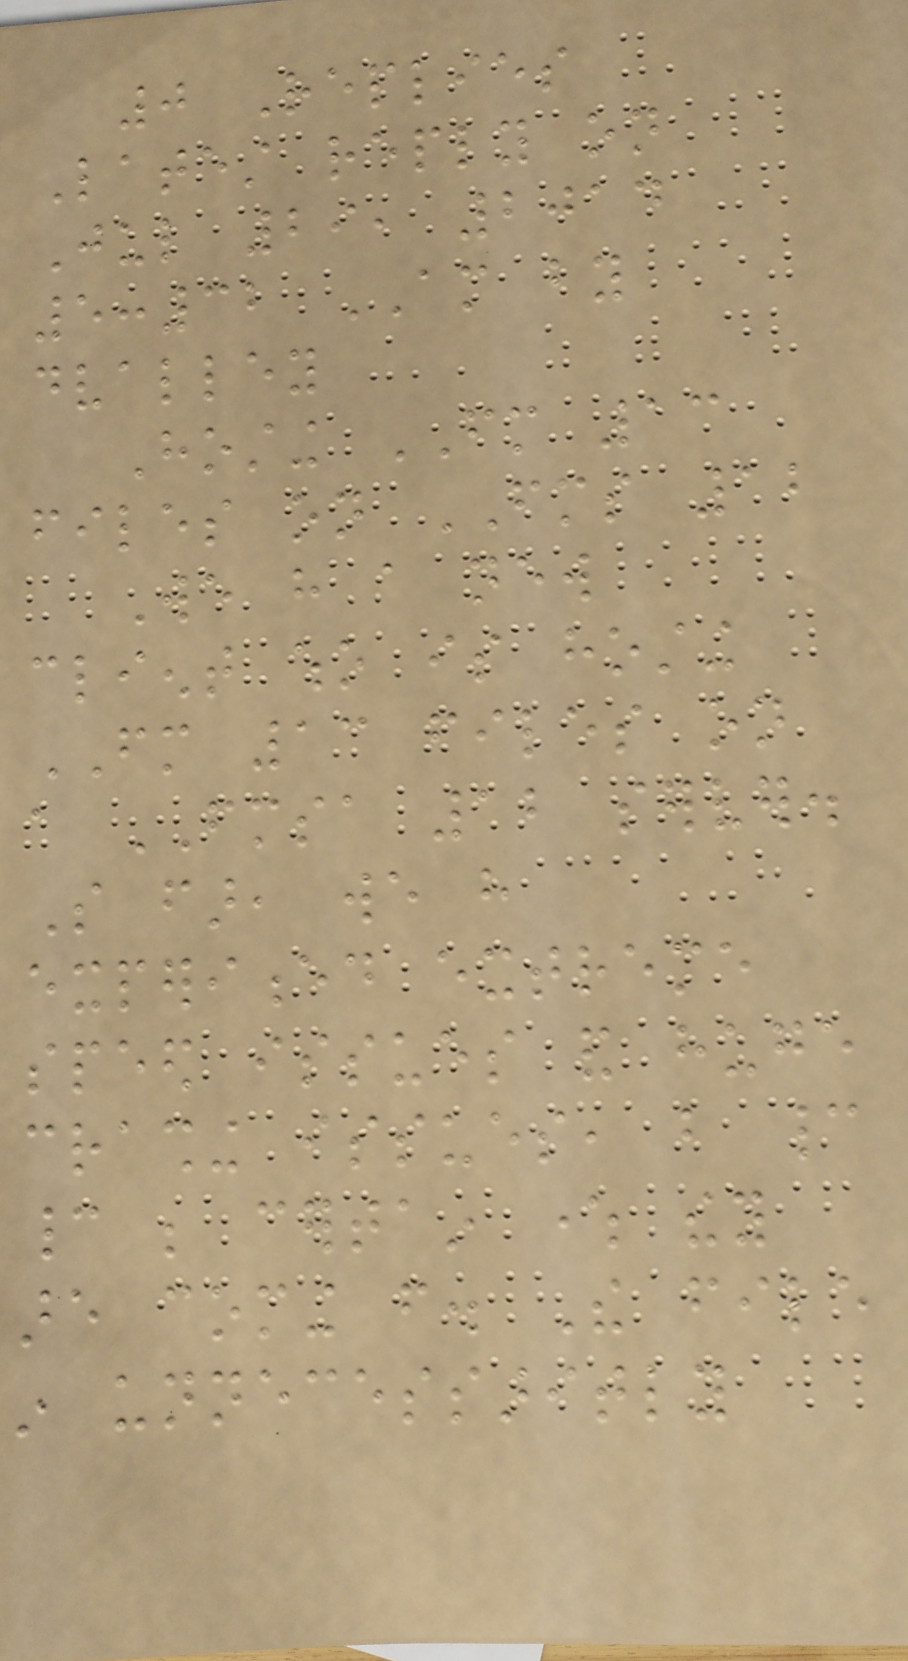0 Replies
Latest reply on
Jul 29, 2014
5:32 AM by
dvalley
Hosting FM 13
files on FMS 12
We have a new
client who is hosting
FM 13 files on
a FMSA 12 server.
So far, we have
experienced extreme
speed issues and huge
crashing issues, but cannot
cannot be certain where they
are coming from. The file
in unnecessaritly
